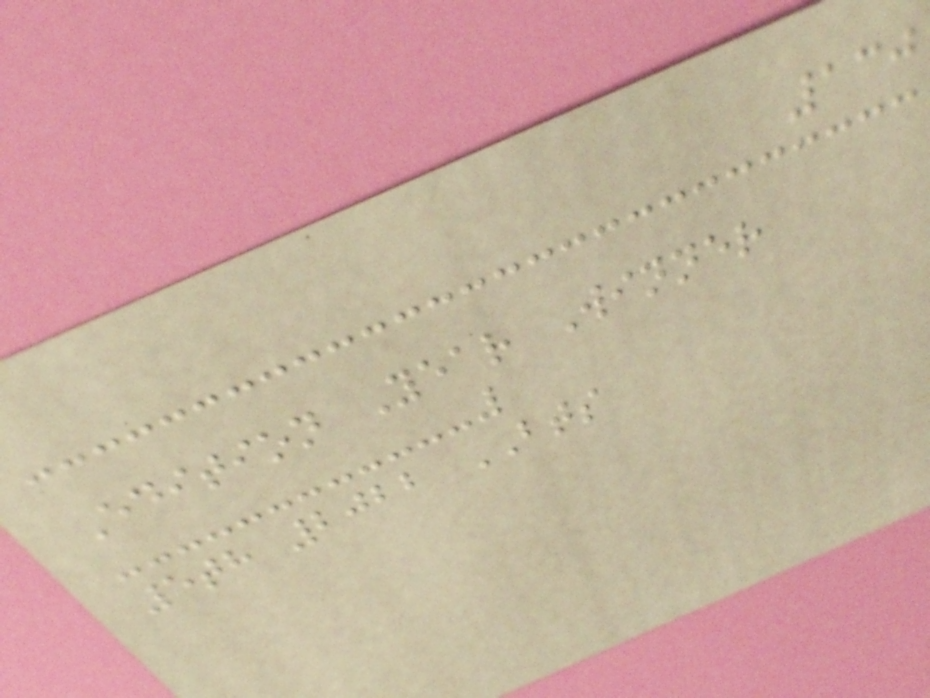130
Edition Year Winner
5th 2022 BTS
